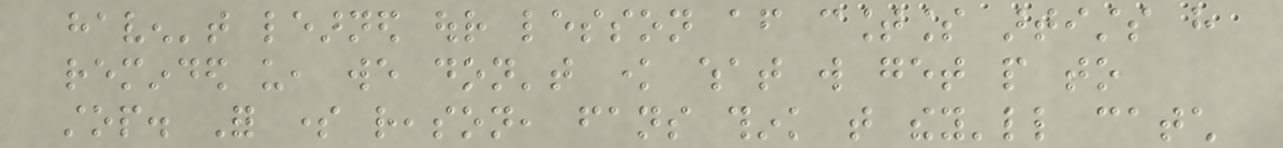haven't learned our lesson after countless artists have
reminded us, we don't know what will get people to
stop. For some reason, fans think that they'll catch
